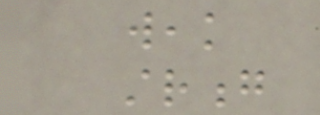weak
strong
